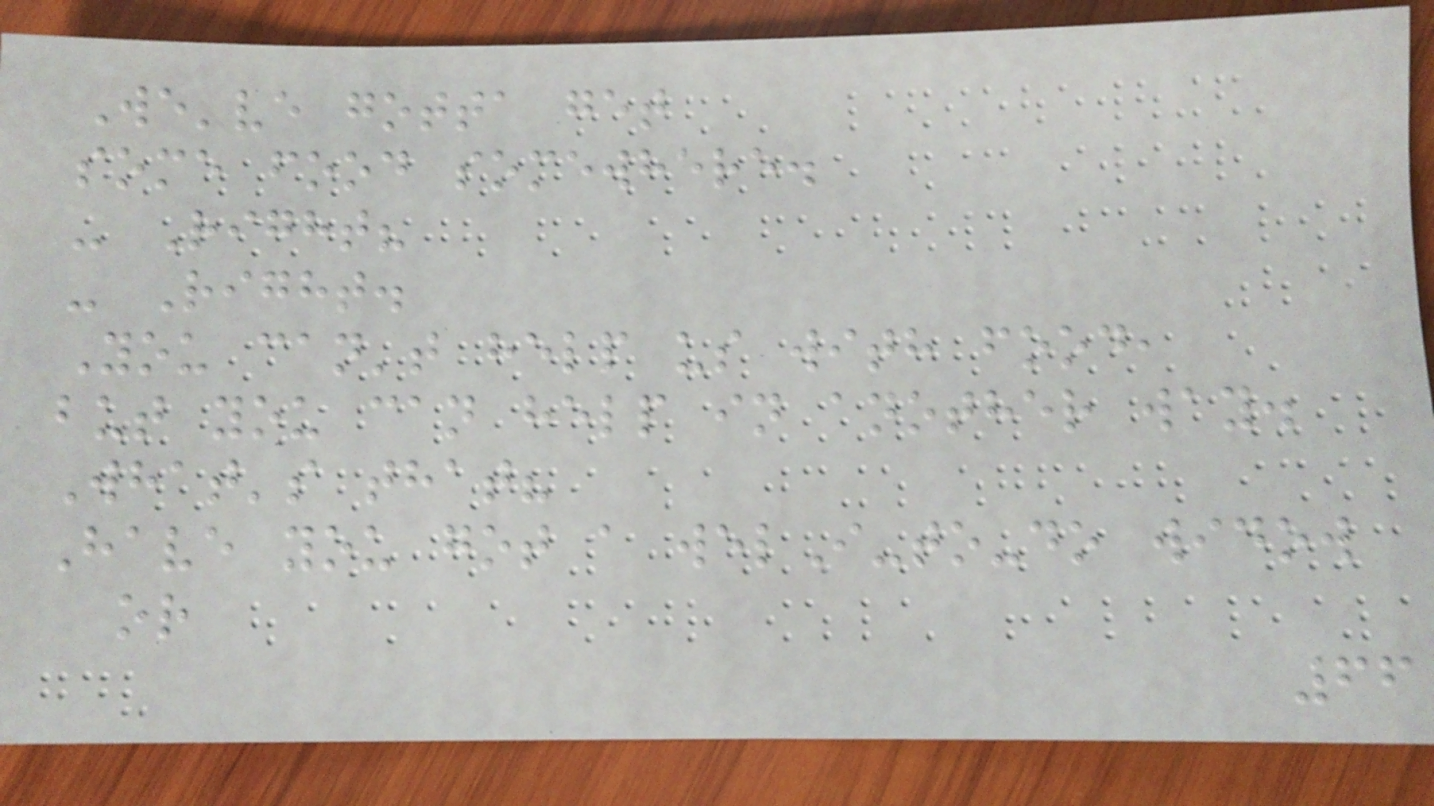We've gotta get
some food somewhere.
- Right?
- Right.
You can't help us with food,
but you can help in another way.
What's that?
Have you got a welI-to-do widow
or
66
